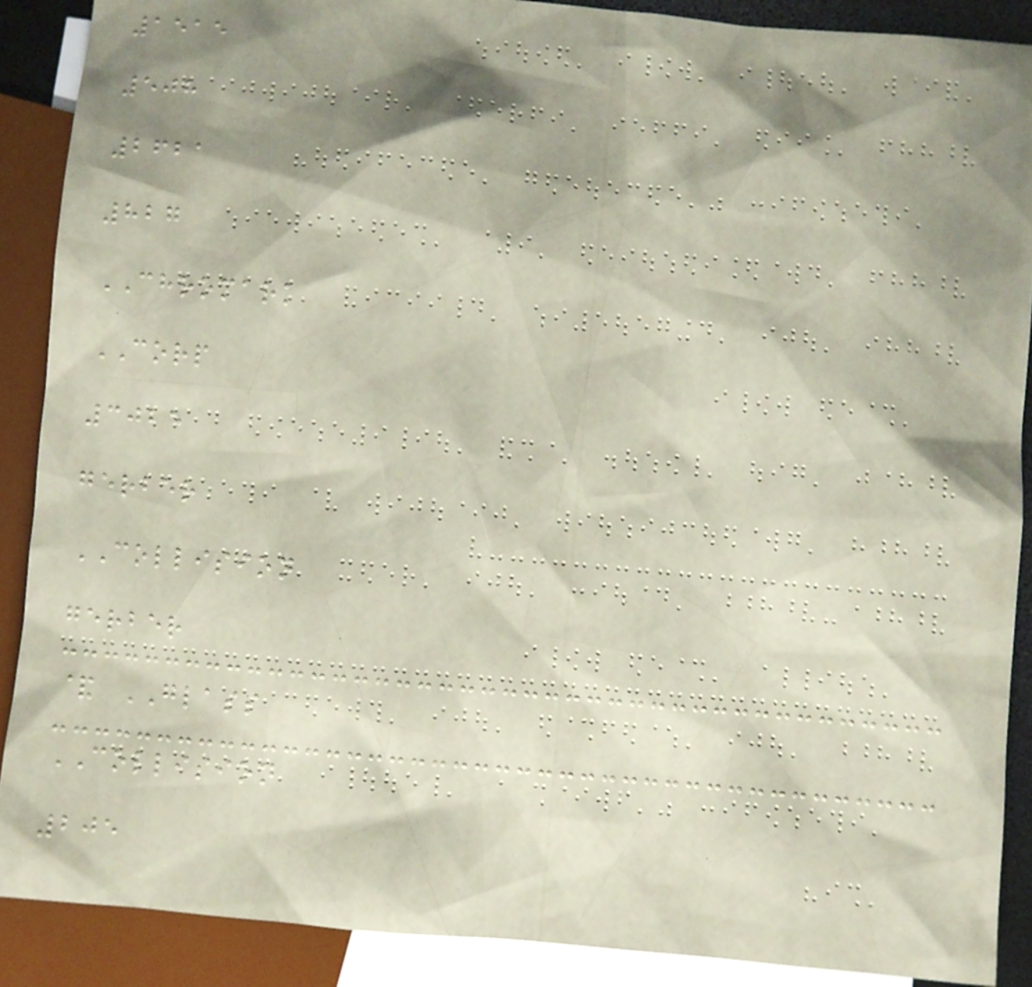1515
508
2621
827
CHROMARK
CORP
3025
gerber
COLLISION
gerber
& GLASS
COLLISION
205
